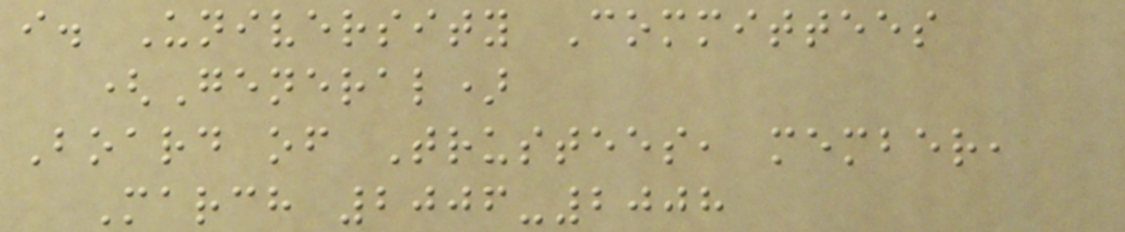i. University Committees
(General)
Board of Trustees, member,
March 2006-2008
